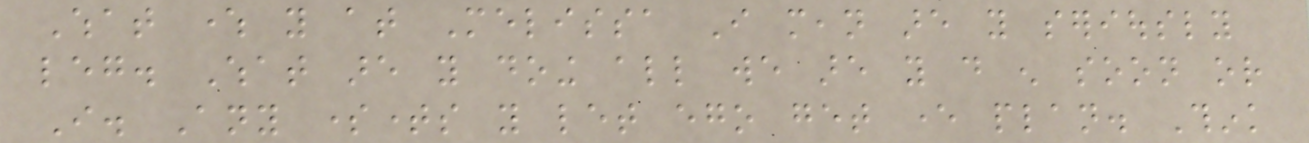What where you at Melissa I mean are you seriously
leg. What are you doing all we are you do enough soon or
I. Any sometimes you let ego get ever plan. Think
